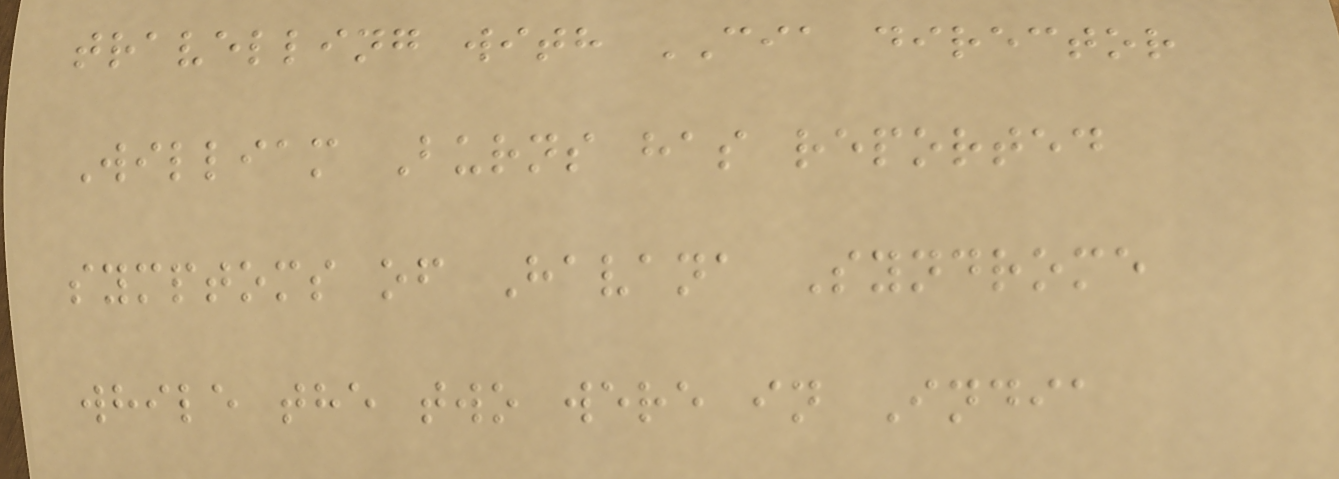travelling with CIA director
William Burns has reported
symptoms of Havana Syndrome
while the two were in India
